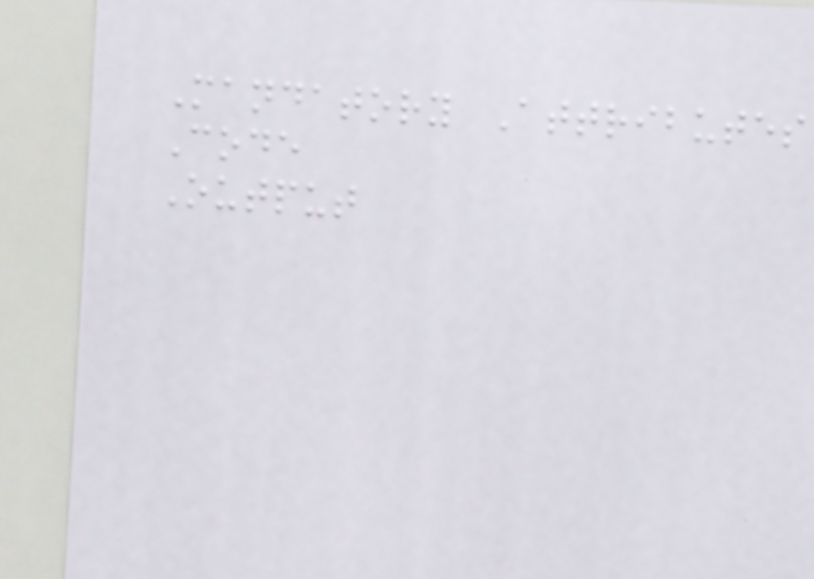Mandatory Attributes
Code
Output
